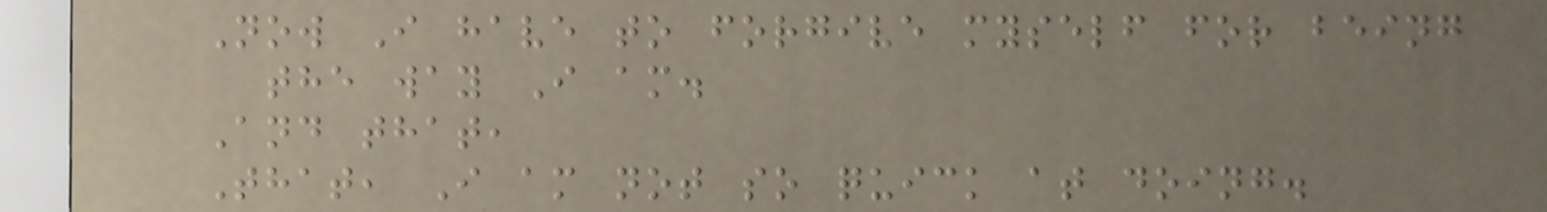Now I have to forgive myself for being
the way I am.
And that,
That, I am not so quick at doing.
